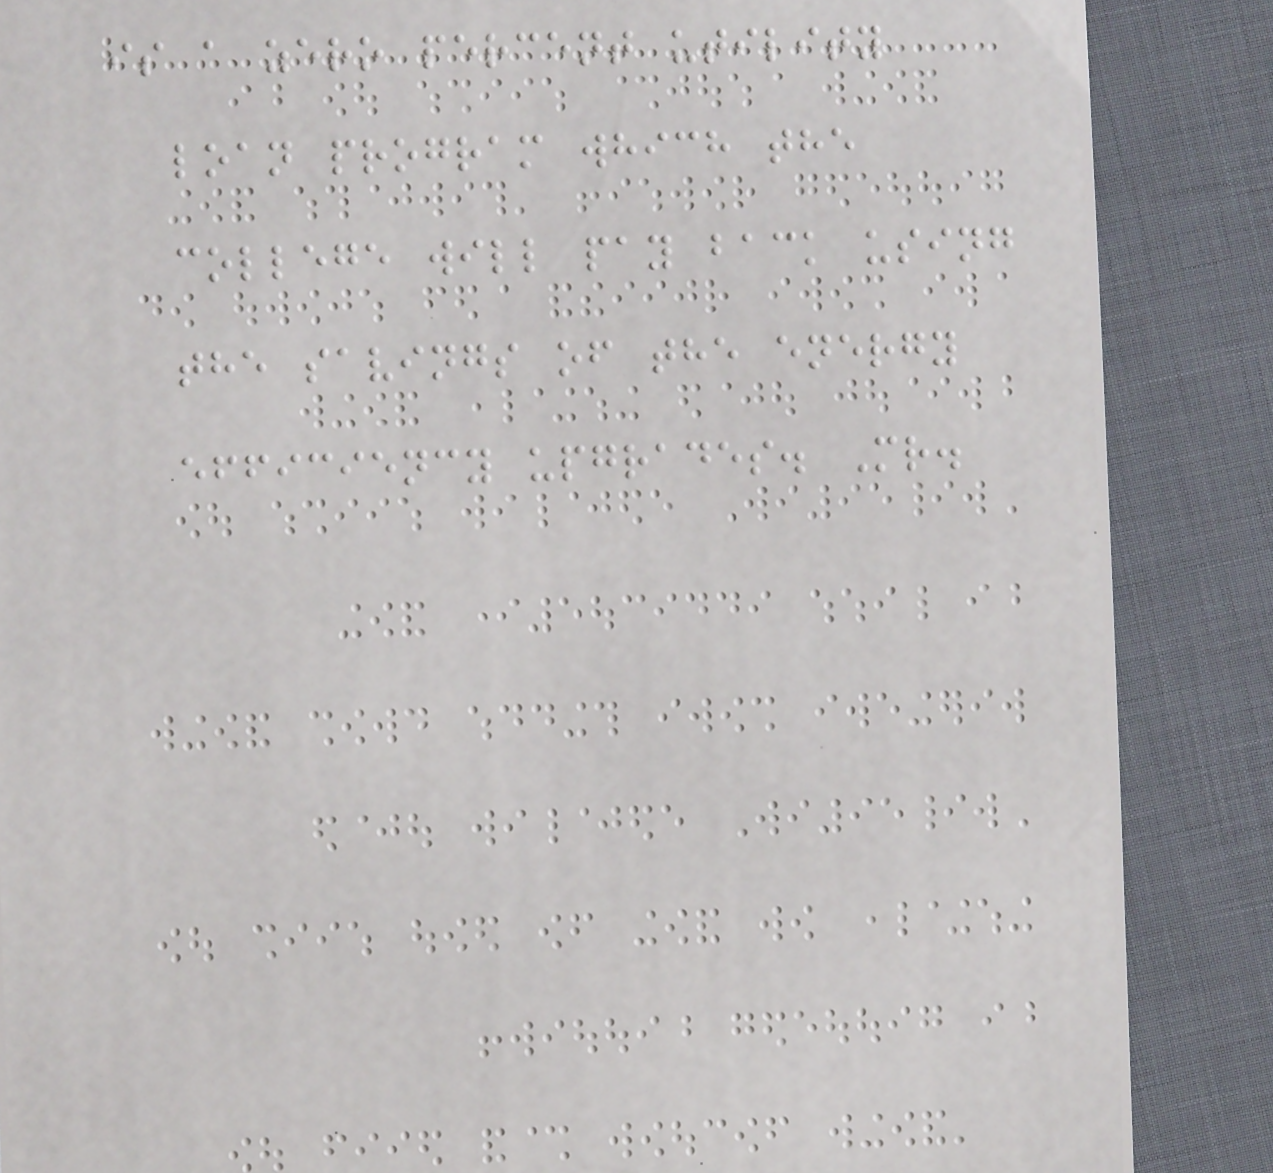is a zero percent utility
loan program which the
college will pay back using
the savings of the energy
efficiency upgrades. Mr.
